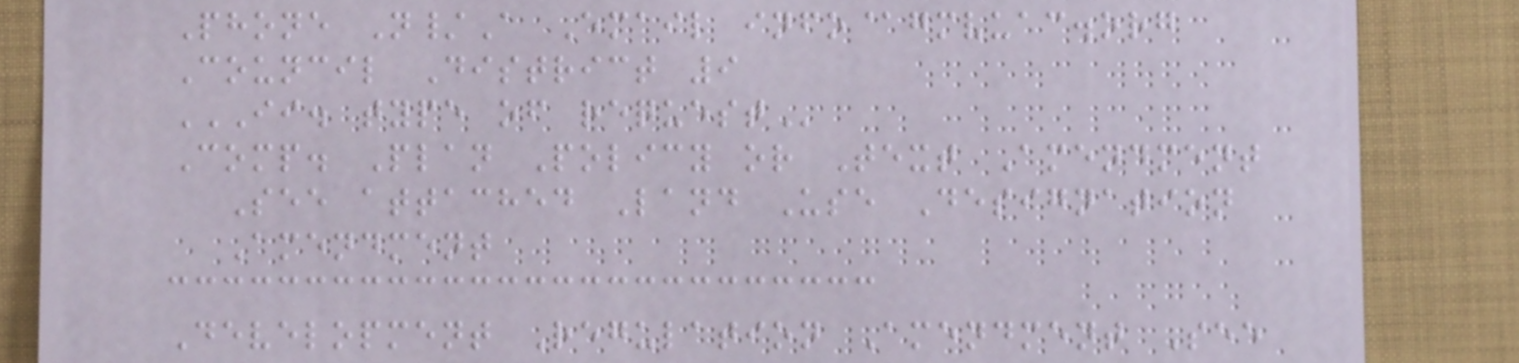Phone N/A Email info@gmvuac.org
Council District 9
II. TYPE OF REQUEST
Comp. Plan Policy or Text Amendment
See attached Land Use Designation
Amendment
Development Regulation Amendment See
